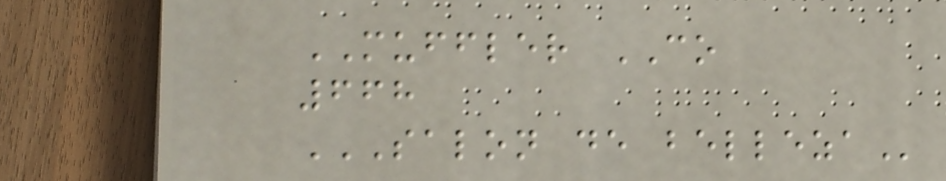MUFFLER CO
668
SALON DE BELLEZA
